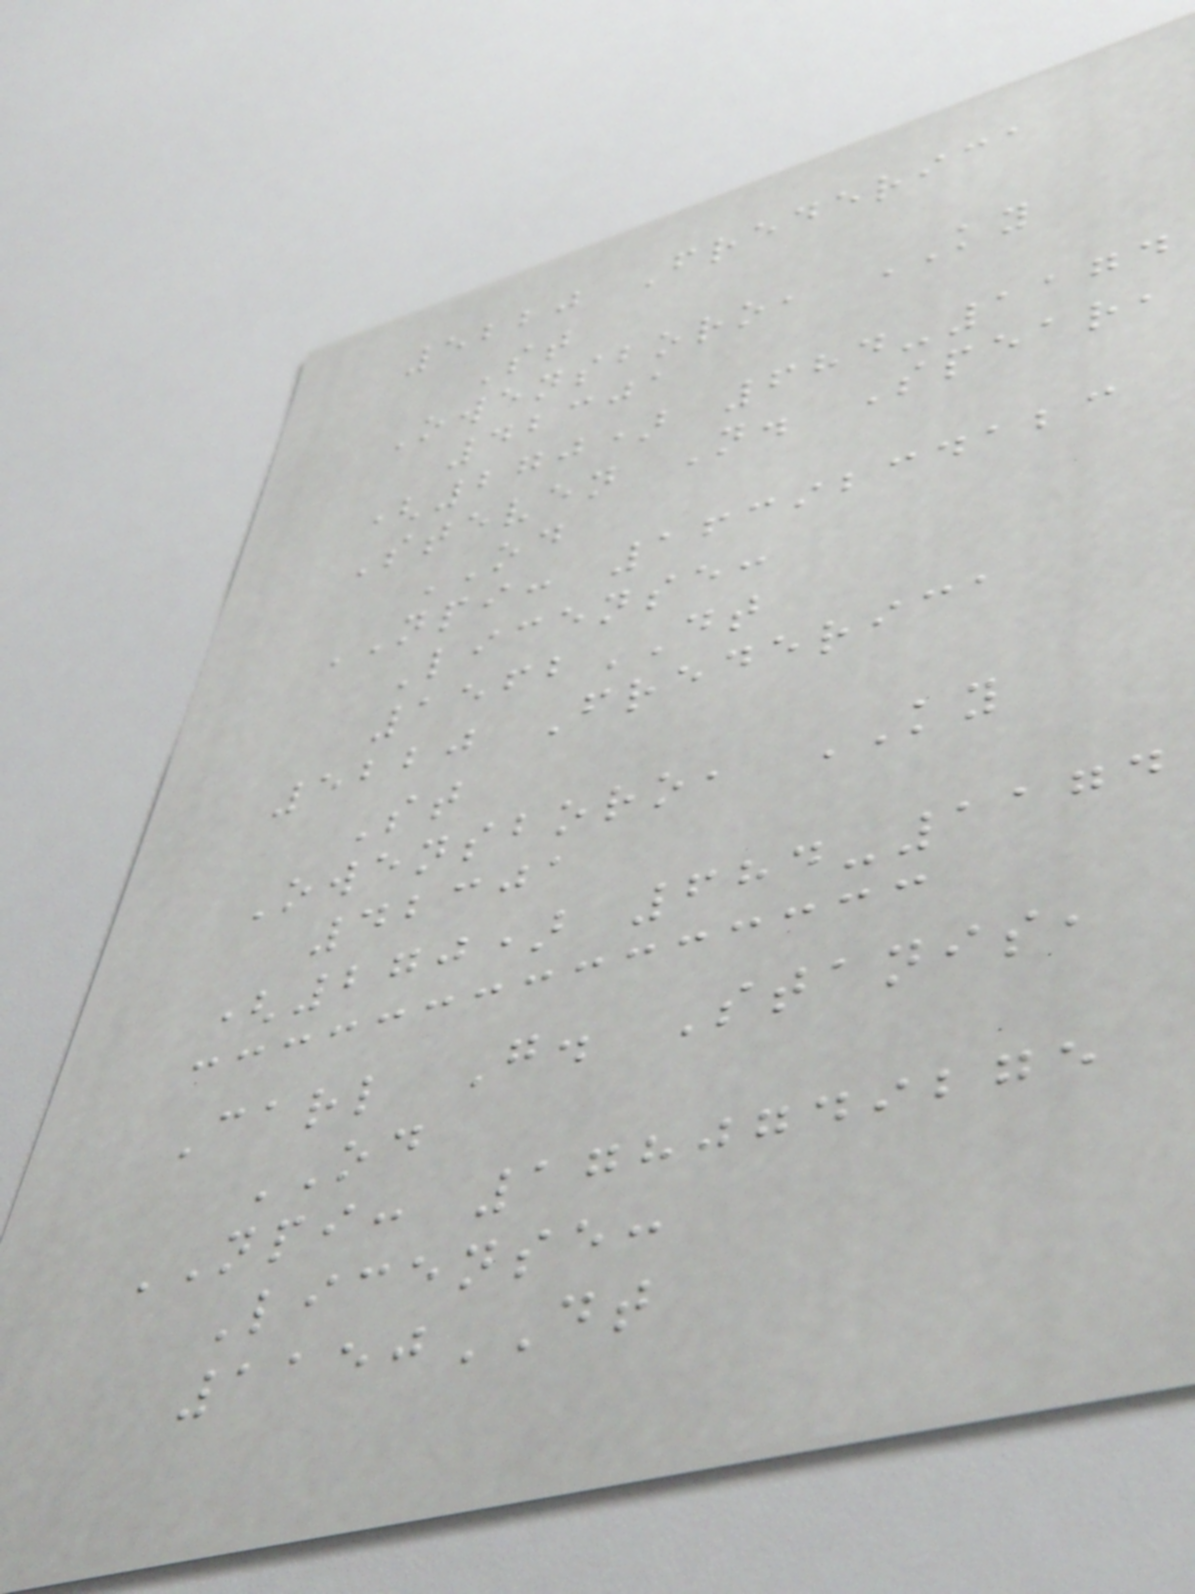5220 Frederica
St
Owensboro, KY
42301
(270) 684-1174
Steven N. Spear,
OD
NPI: 1639234123
License:
1562DT
5220 Frederica
St
Owensboro, KY
42301
(270) 684-1174
Carl G. Stanis,
OD
NPI: 1780749275
License:
1150DT
